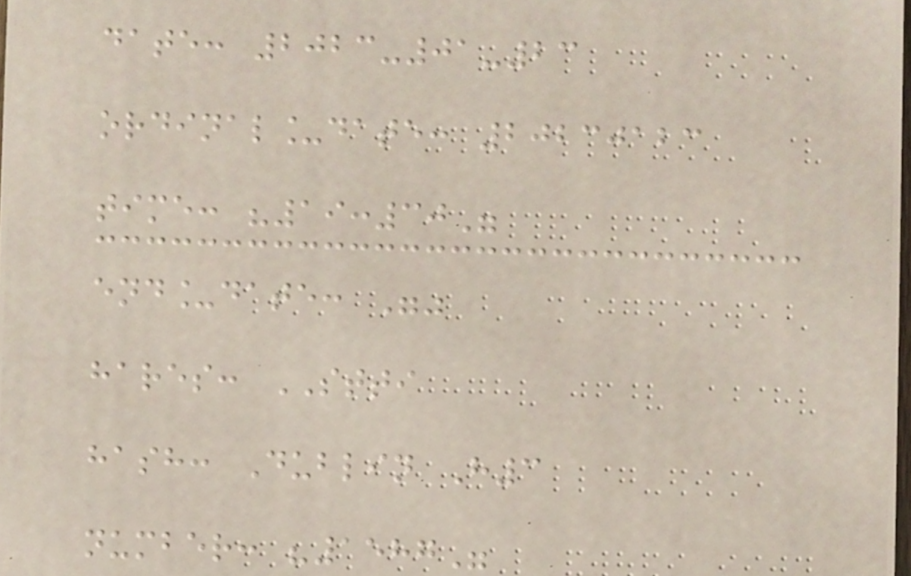date: 2023-01-23
ordinal_date: 20230123
time: "19:30"
end_date: ""
hares: STTI
hash: Dublin H3
number: "1587"
